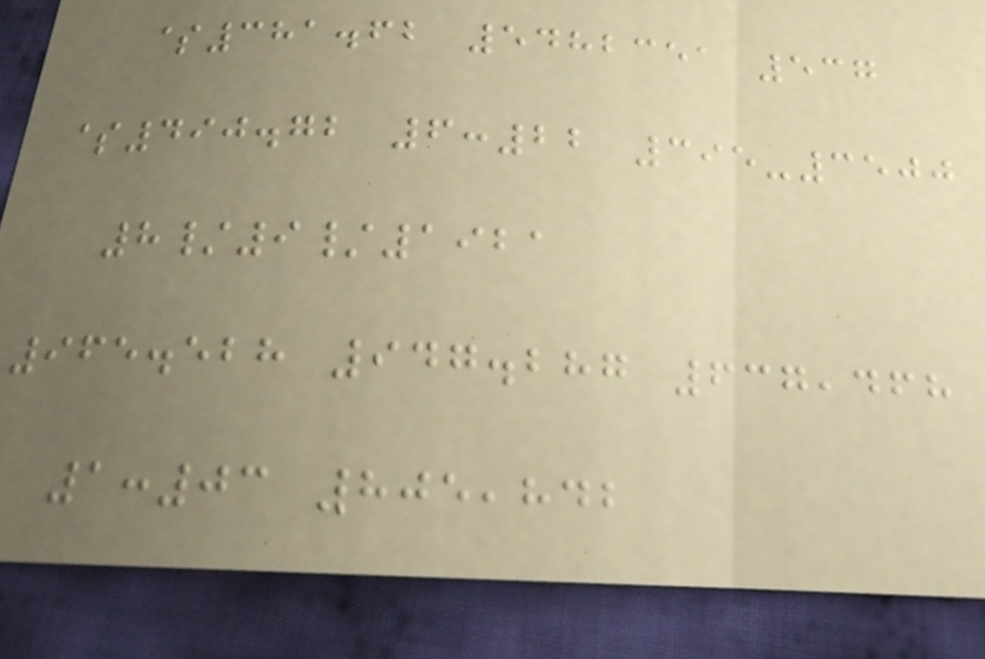$381.62 5482351 537
$490.72 6:22 395-3500
8/9/1921
965.528 947.287 637,468
1:03 805,842
